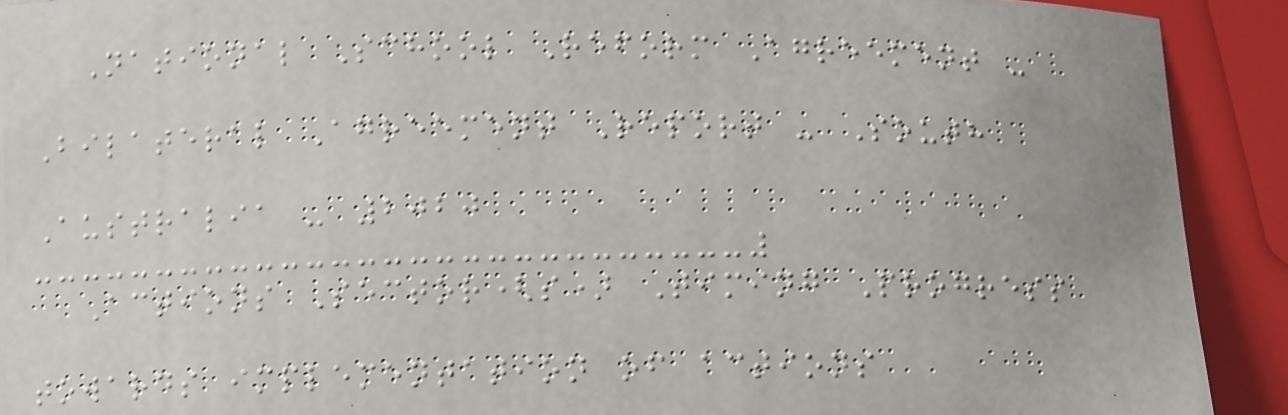National School Reform Agreement -
Bilateral Agreement Report - South
Australia - 2020
Actions Sector(s) Timing Progress
towards implementation of actions
